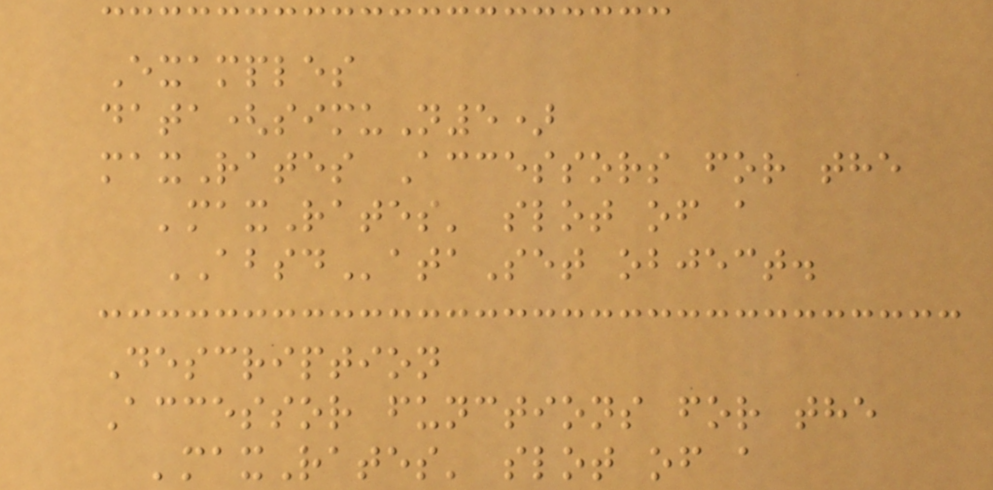Examples
data(simuN5)
maxRates Accessors for the
'maxRates' slot of a
ABSDataSet object.
Description
Accessor functions for the
'maxRates' slot of a
